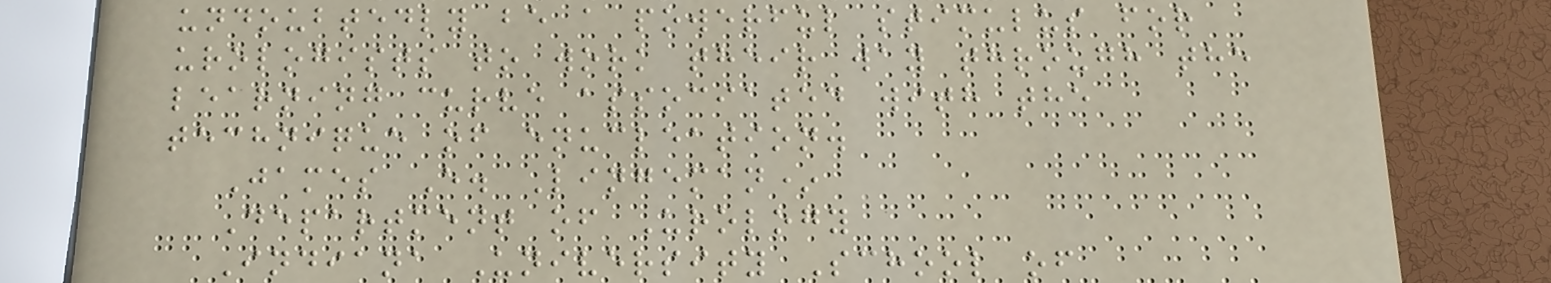undoubtedly be a powerful stimulus for
urologists to work their way through the
learning curve associated with the
technique of enucleation.
James E. Lingeman*
Department of Urology
Indiana University School of
